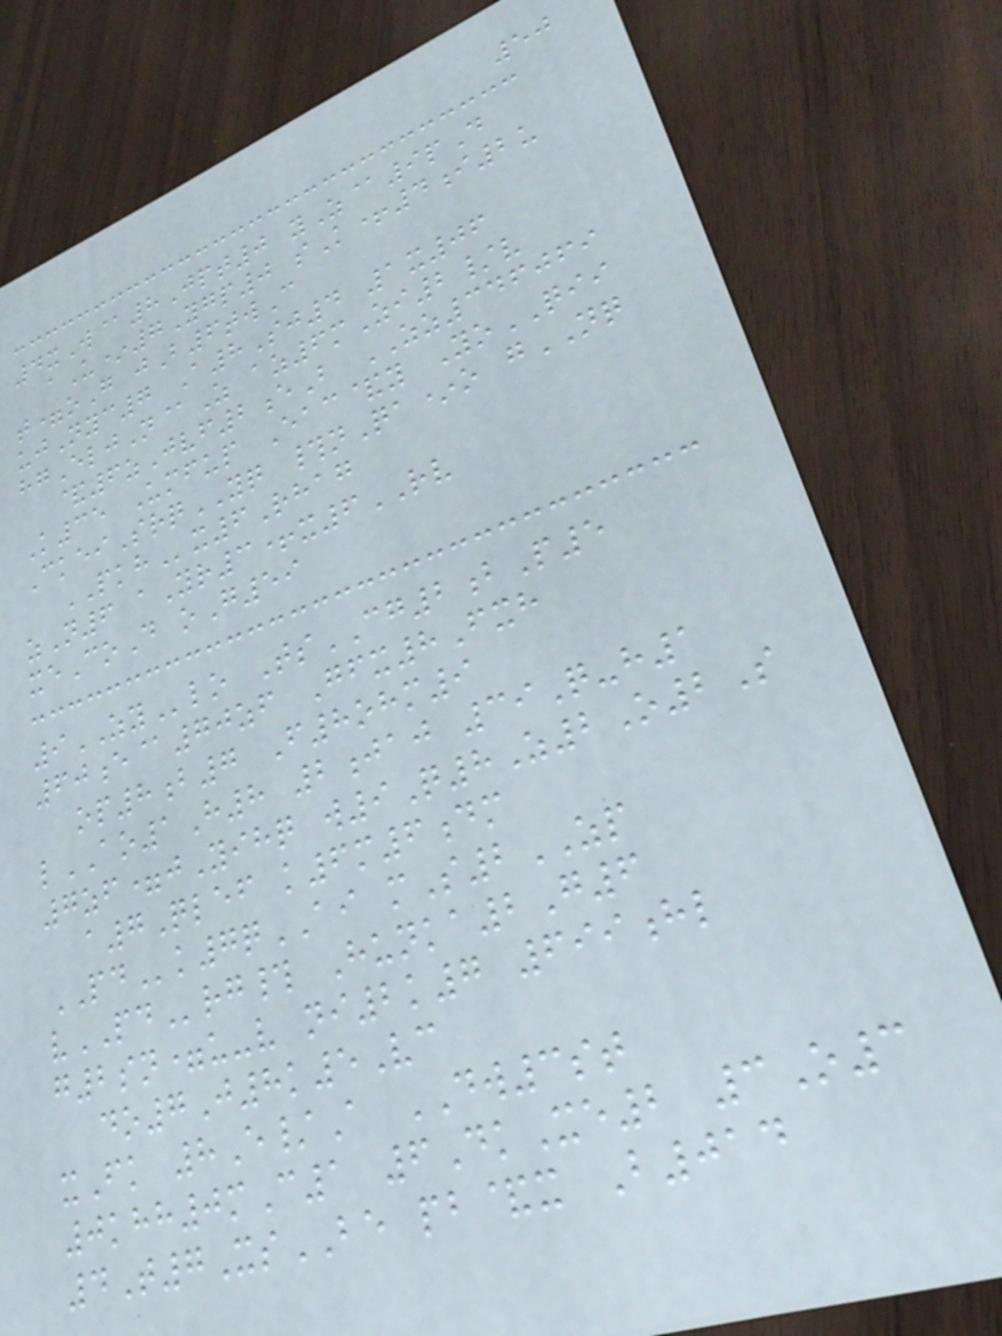50
4xW@8Jpt0 yZ@9pD
aU*7Ygp0 sK+4i2u
t=oG jB6twC
ujNyc7 A8Sj4 1x06
hgEljN@Z az6mZi2/v
&6zJvf2eB ZZ346069
K35 Umfup Eac&y YoQII
CkeiSrqYQ #nQa*o gNQ
PKHx6Rhag
zN6 aYr3+x6RV
xeCoD oG59
9ZYlo TsCG2bP5
60e@70zf Gfx8Fxh
op8b7 F8ohm9
lAO1H8 2jaj 39Q-h1
7zf=jYihq w9Q8Z2O2S
a7Qlef k6m6dm
PDk7qAI mS2ZP
vPDrg# Hunka2G6
g2sn=u-v ni2k7 699hl
do7J8k5Vc
xFk 8E/A DW3st
0khh0mC1 6DkXe2 3O3
4T7XsBE pb&x B014
